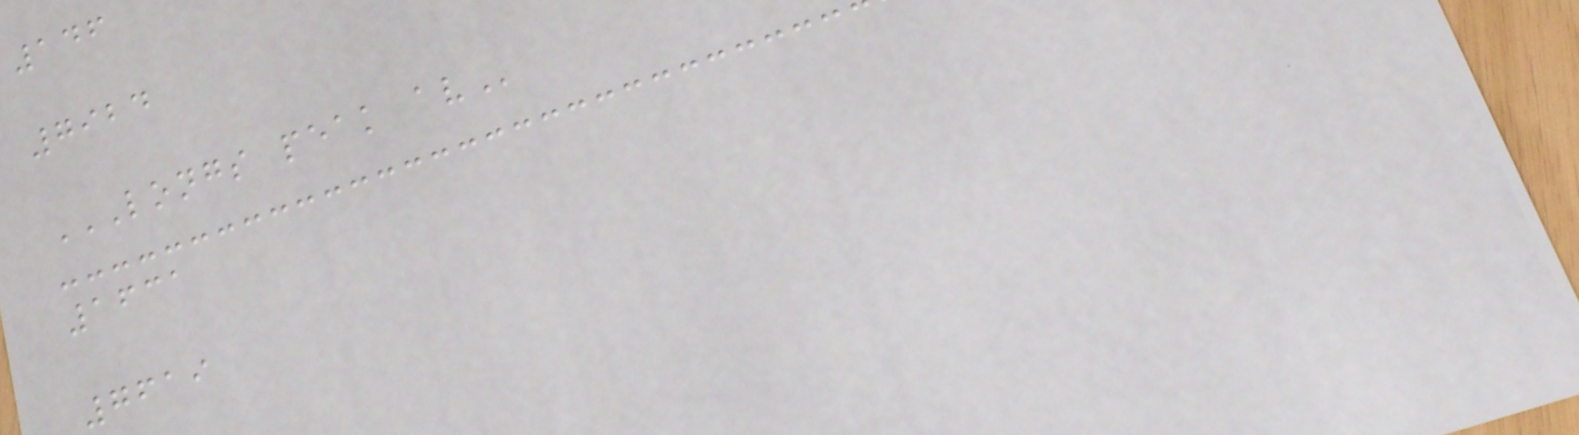146
7924
LONGS PEAK AV
1631
7619
